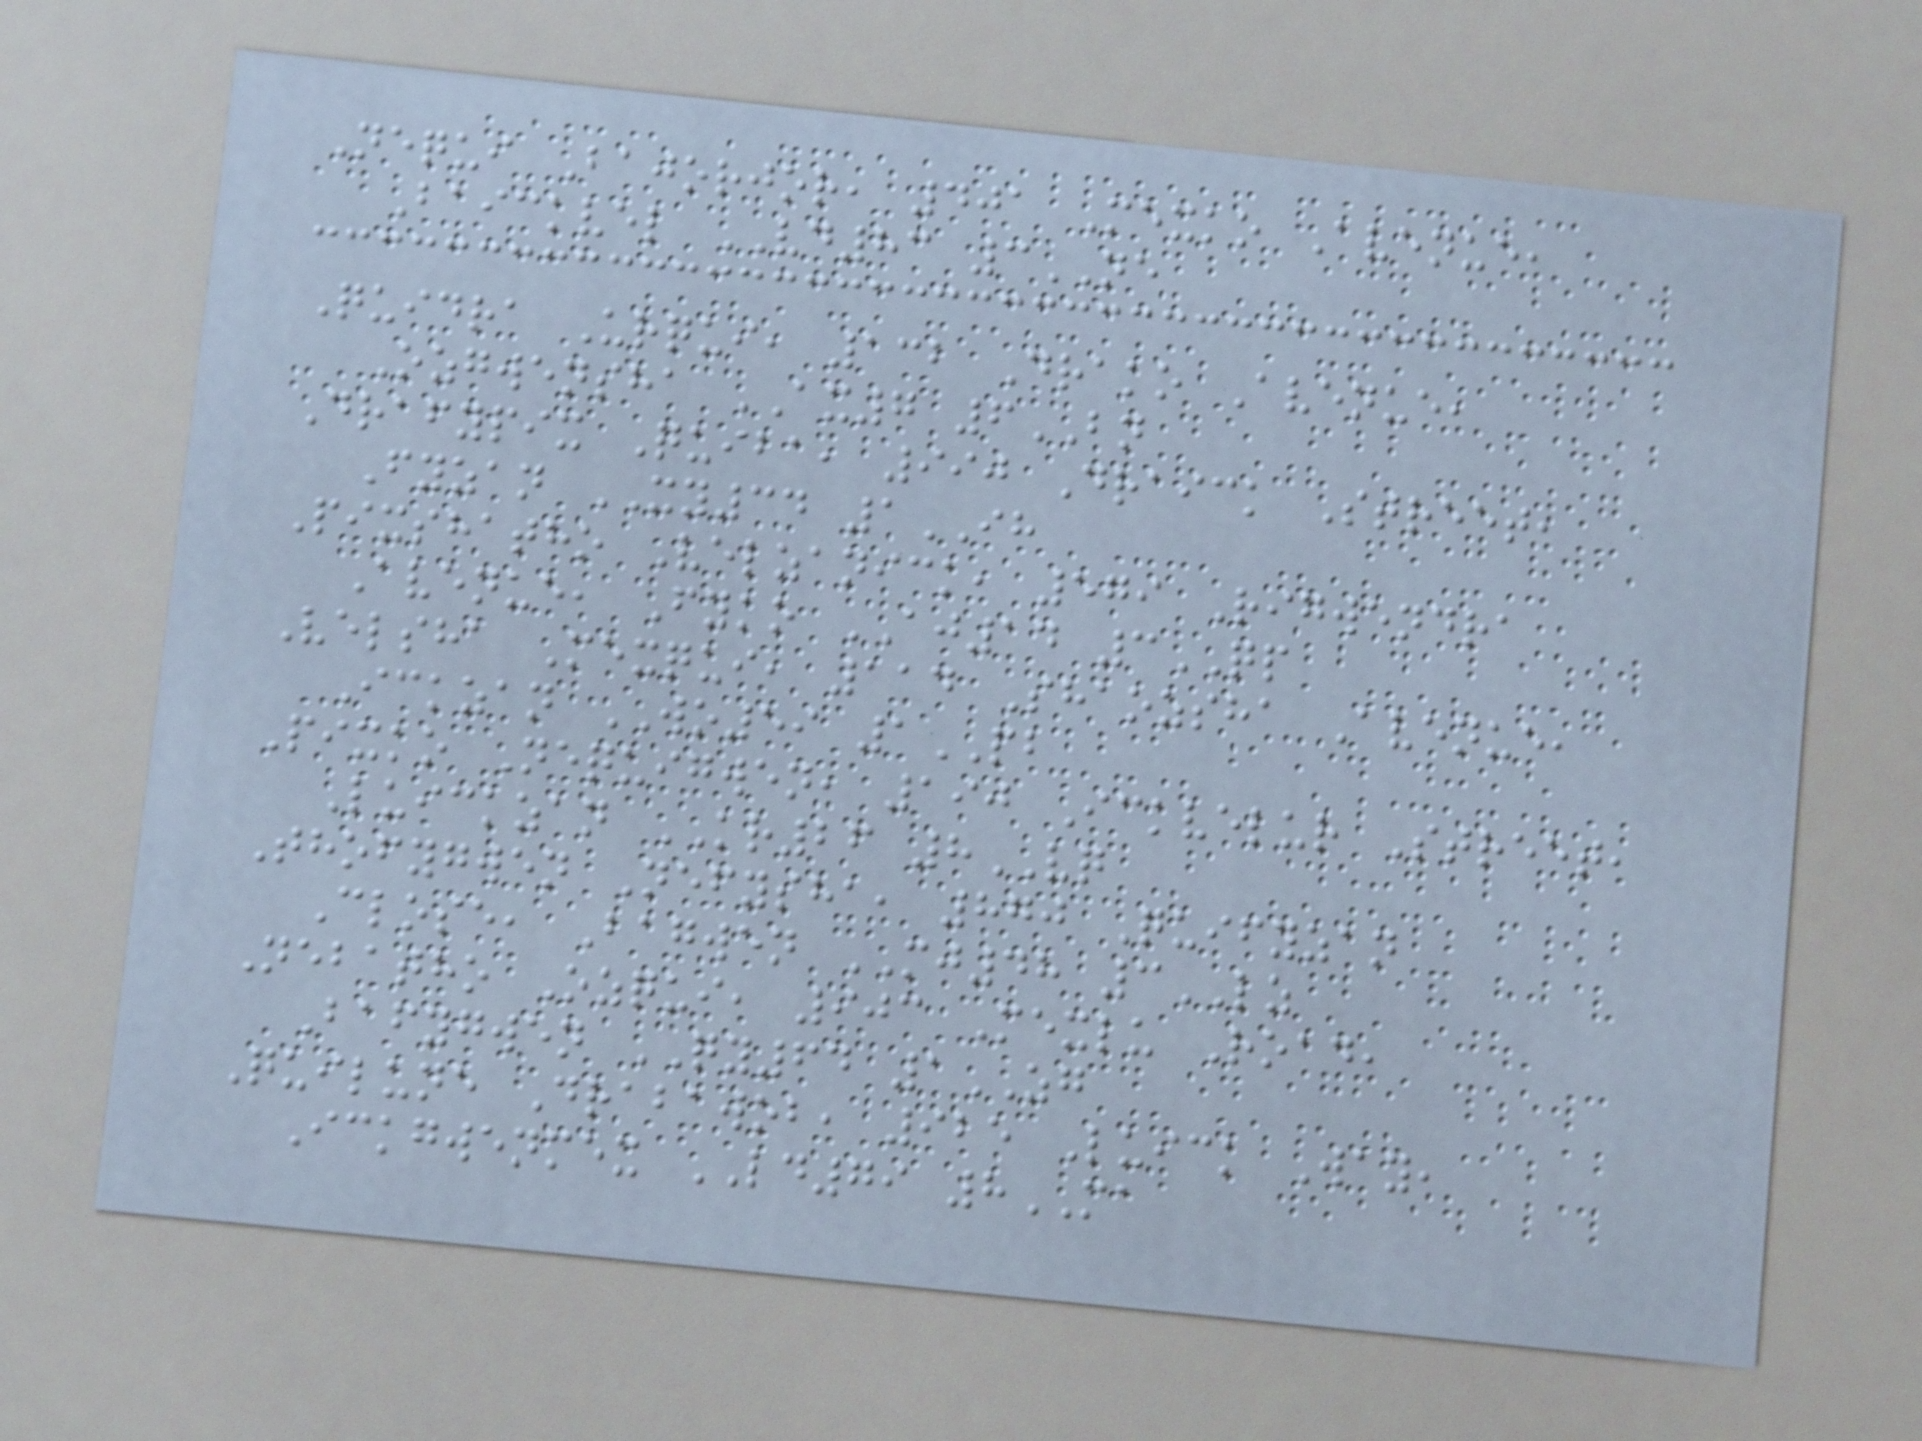Nequi Bajorjor, 401 Mexko Avenue,
Baickvel VD83 3NE
Quidra Urqui, 132 Drako Avenue,
Ozgwensha AX7 6BN
Drafypix Quiba, 990 Draick Street,
Fyzan XY34 1IH
Pixshatho Velzanick, 579 Rigwendra
Avenue, Fyko AJ14 3QP
Velsha Mexqui, 114 Shaozsha Avenue,
Ickzan WO59 1PB
Pixko Nequigwen, 190 Ickvelur Street,
Luickzan KR26 8VQ
Thofygwen Nefysha, 870 Quifyzan
Close, Bagwen MJ48 3LZ
Nebatho Ozqui, 903 Mexlu Road,
Bafygwen QY64 1ZG
Quilune Drabawob, 925 Luick Way,
Ickgwenmex LD79 8MA
